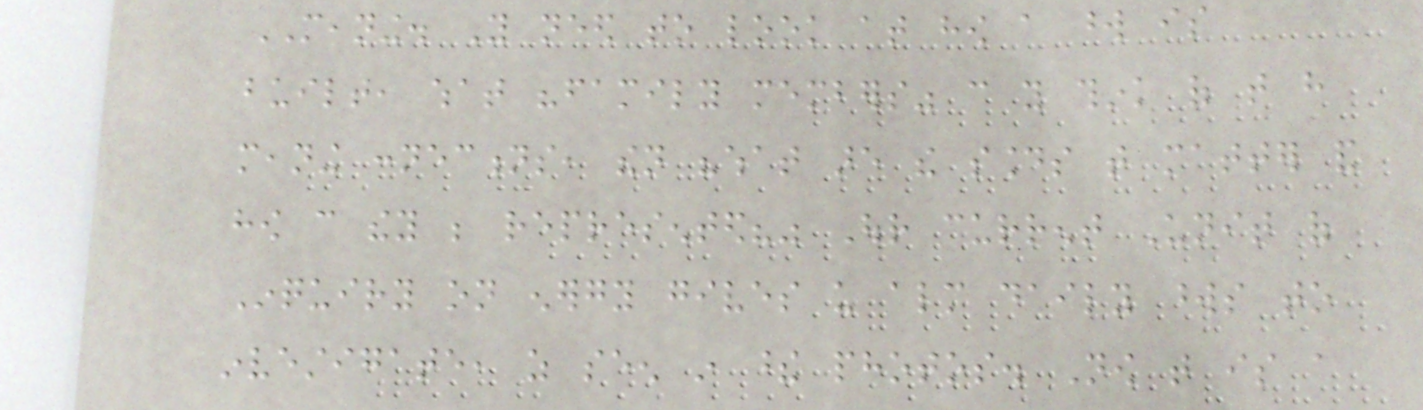MEANING. You need to look at how a word is
built, what "family members" can you think of that have
meaning connections, then "what are the sounds that matter and
how can they be represented?" Our current Unit of
Inquiry on energy gives us almost daily words to
investigate, as seen in these photos. Now that is a
